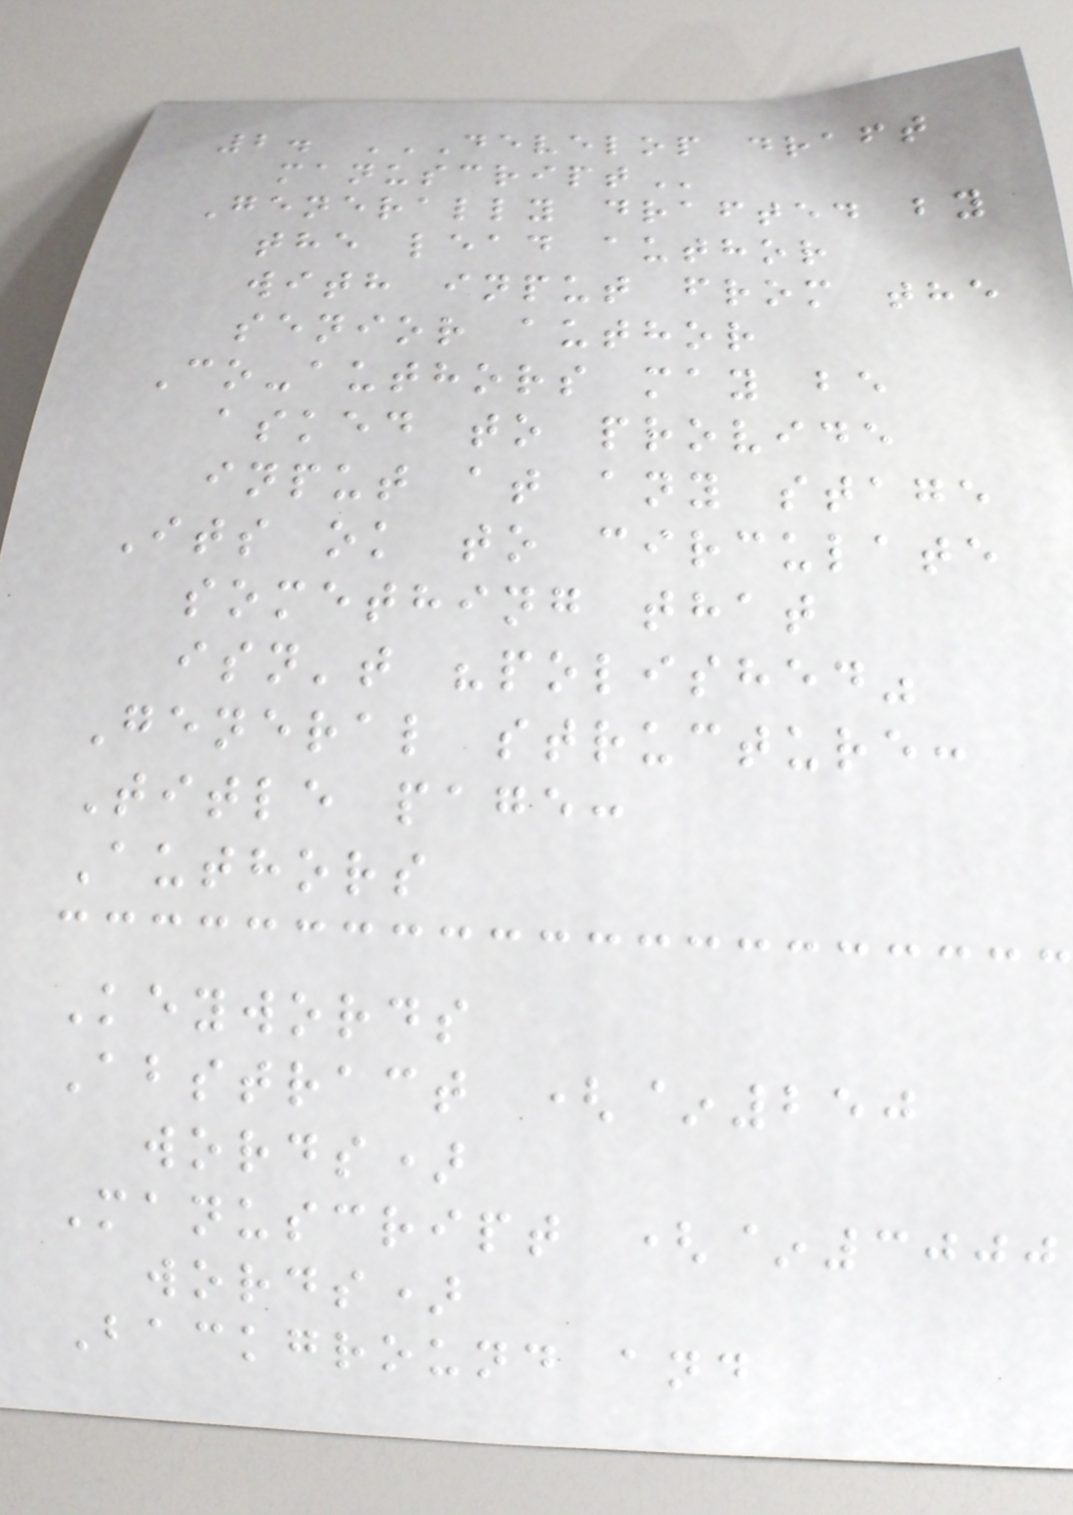2. DEVELOP DRAFT
MANUSCRIPT
Generally drafted by
the lead author
with input from the
senior author
Co-authors may be
asked to provide
input at any stage
Its ok to circulate
something that
isn't "polished"
General structure:
Title page:
Authors
Keywords
Abstract (~250
words)
Manuscript (~3000
words)
Background and
